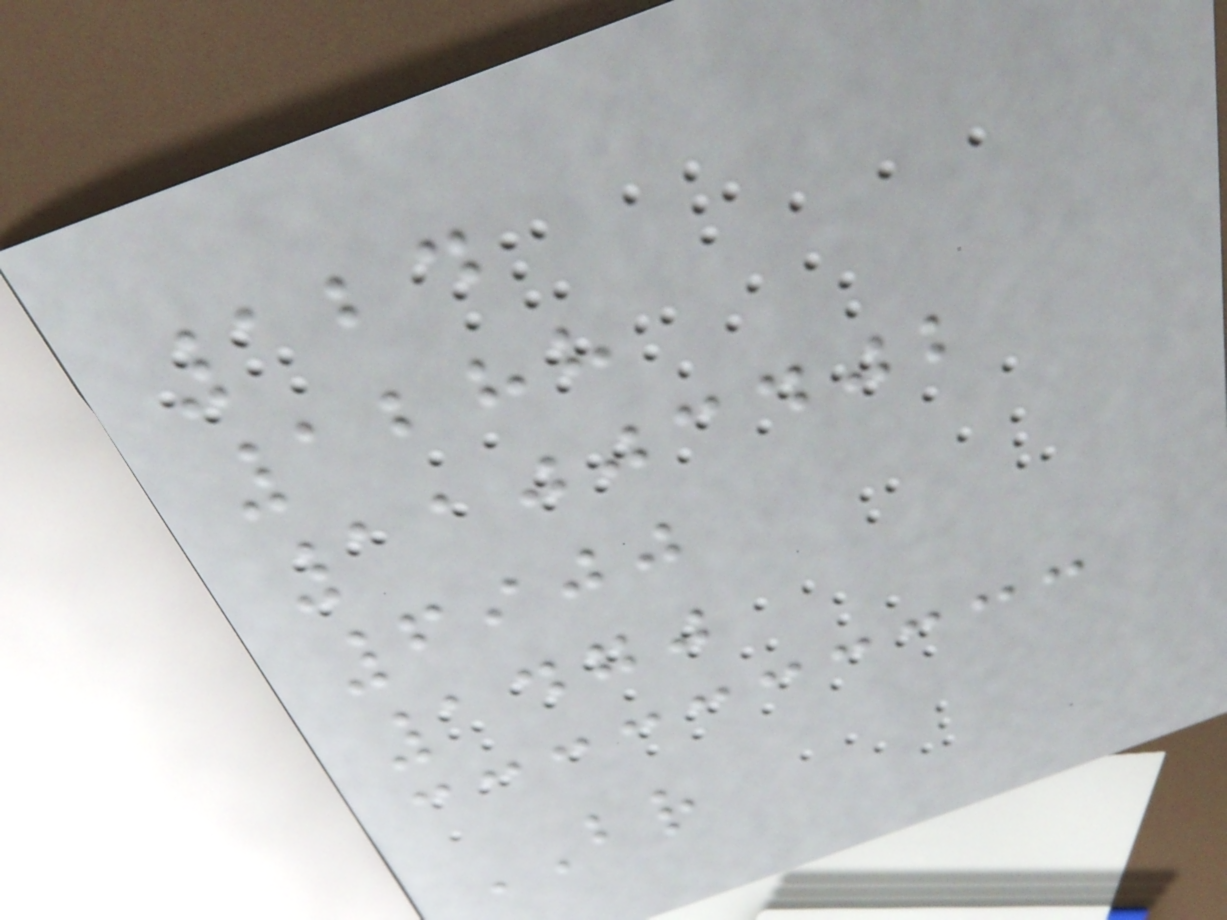124
1288
11003402
6900
1470
BR
